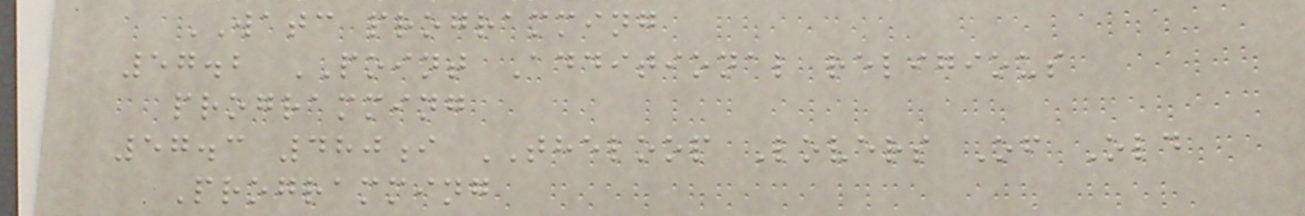WATC programming
57.2 POINT Additional religious
programming
57.3 480i THELOOP Lovers Of Old
Programming
